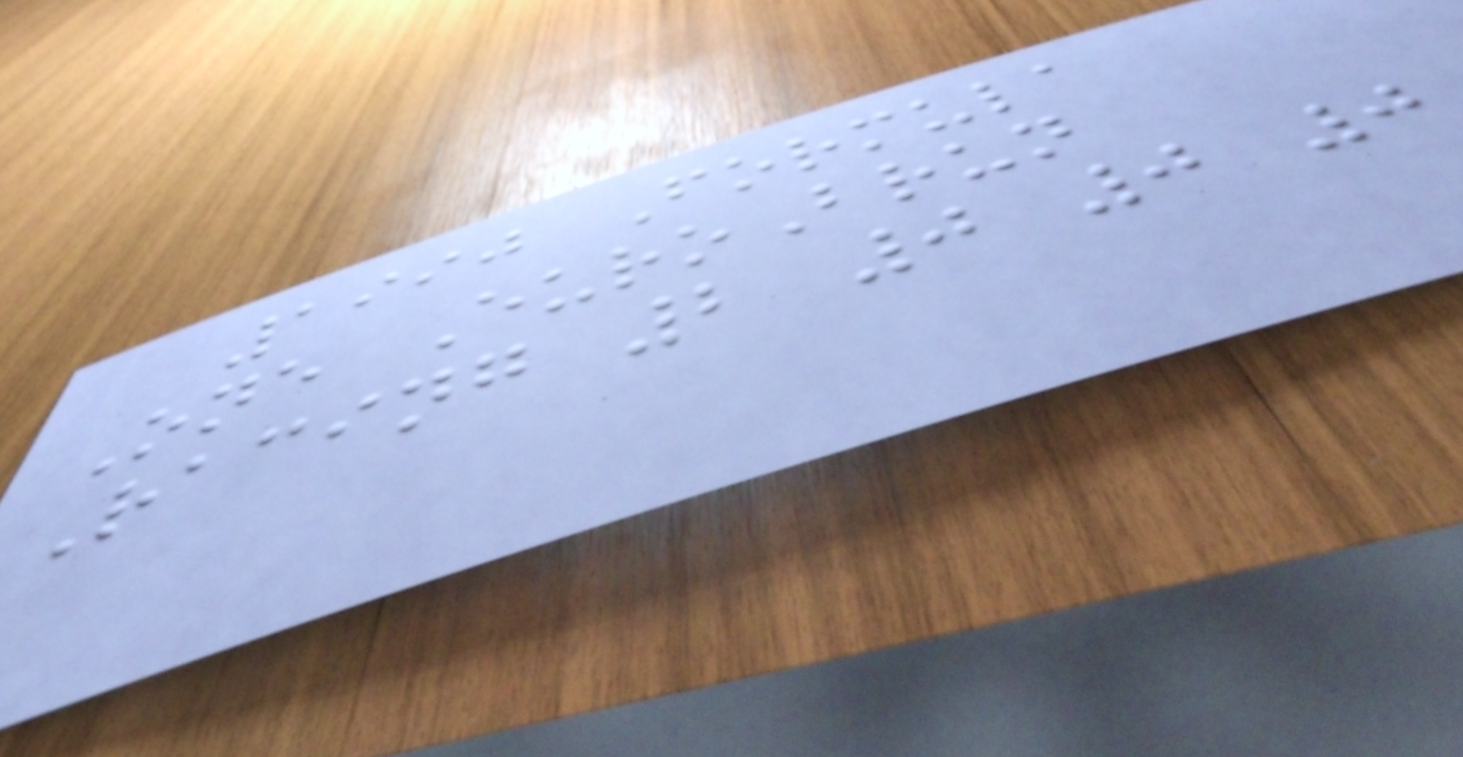1990 Formula
One EuroBrun
Racing 2 0 0 0
